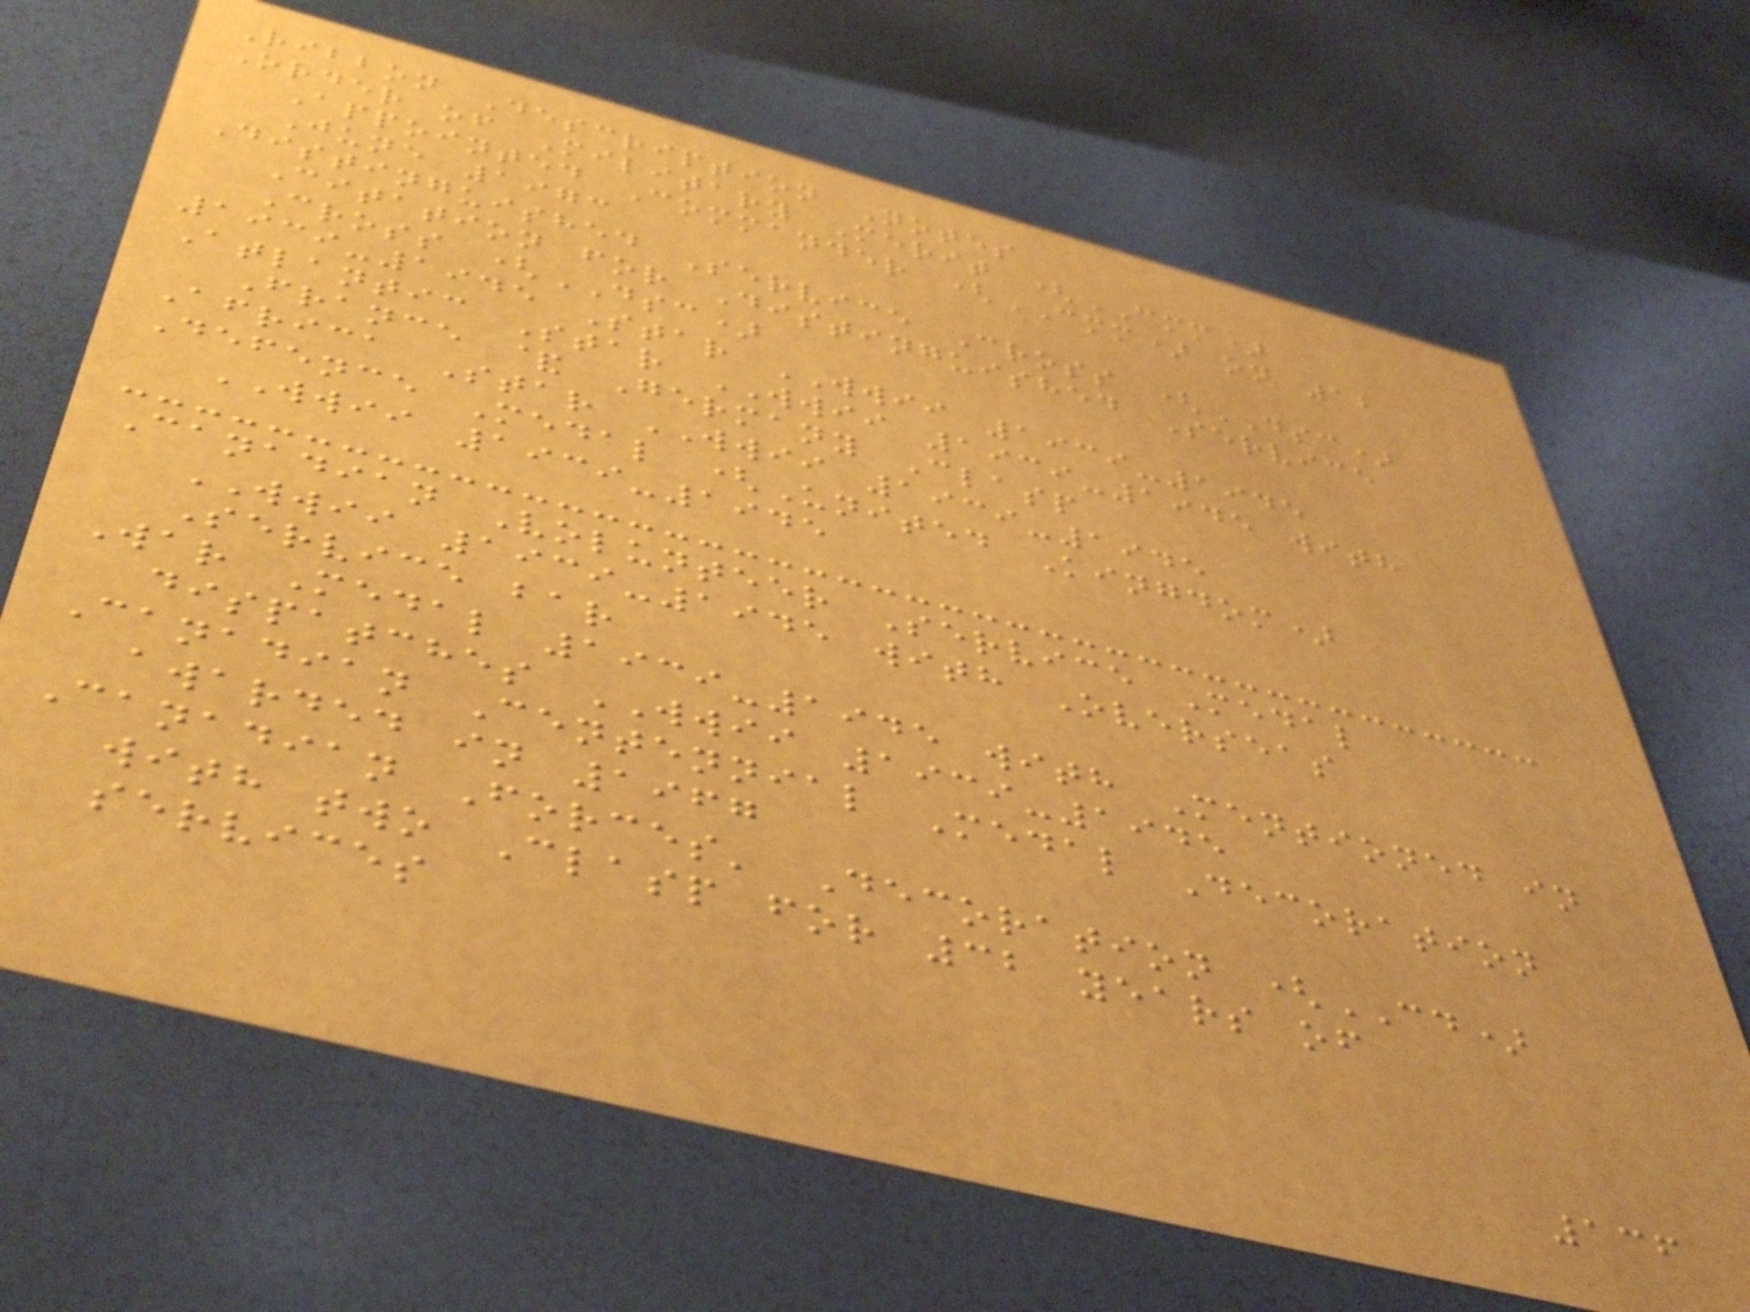Ribbon Description Notes
Order of Military Merit (CMM)
Appointed Commander (CMM) on 12
June 1973
Distinguished Service Cross (DSC)
Citation for Distinguished Service
Cross (DSC)
1939-1945 Star WWII 1939-1945
Atlantic Star WWII 1939-1945 with
France & Germany Clasp
Africa Star WWII 1939-1945
Defence Medal (United Kingdom)
WWII 1939-1945
Canadian Volunteer Service Medal
WWII 1939-1945 with Overseas
Service bar
War Medal 1939-1945 with Mentioned in
dispatches WWII 1939-1945
Canadian Centennial Medal Decoration
awarded in 1967
Canadian Forces' Decoration (CD)
with two Clasp for 32 years of
services
136
